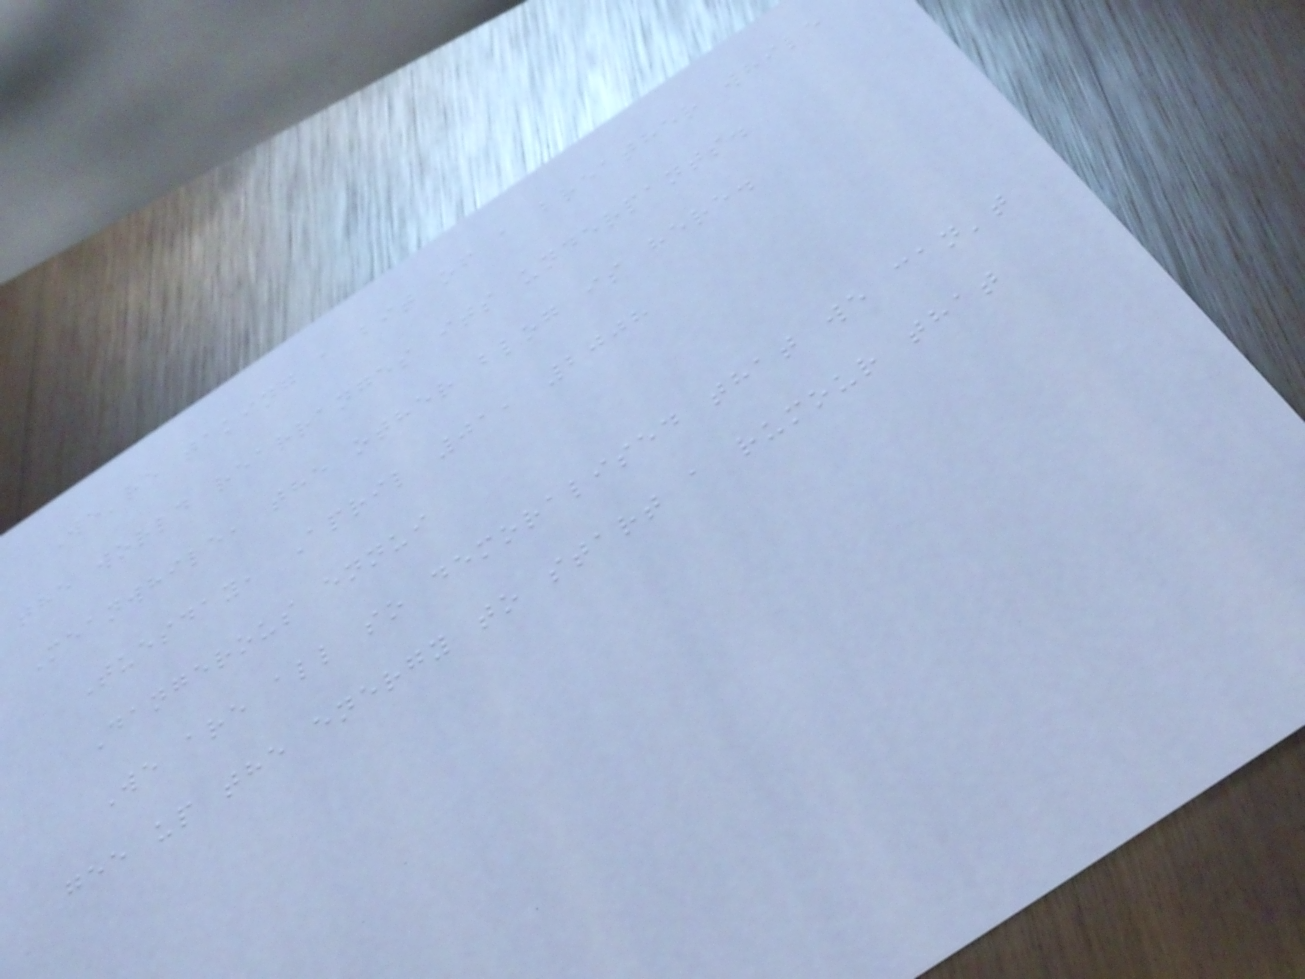We're taking a bit of a breather while
the world rearranges its underpants.
Meanwhile, the other blog is here.
Tuesday, April 01, 2008
Dangerous ennui
We are all so demoralised that we can't
gee up the energy to start a rumour that
